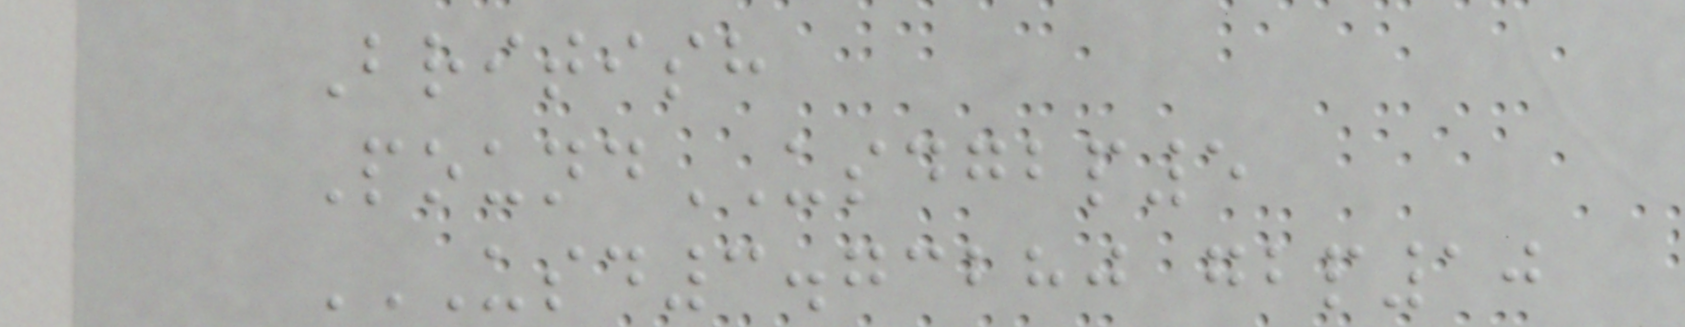British
PoundUSDGBP5
USD3.73280 GBP10
